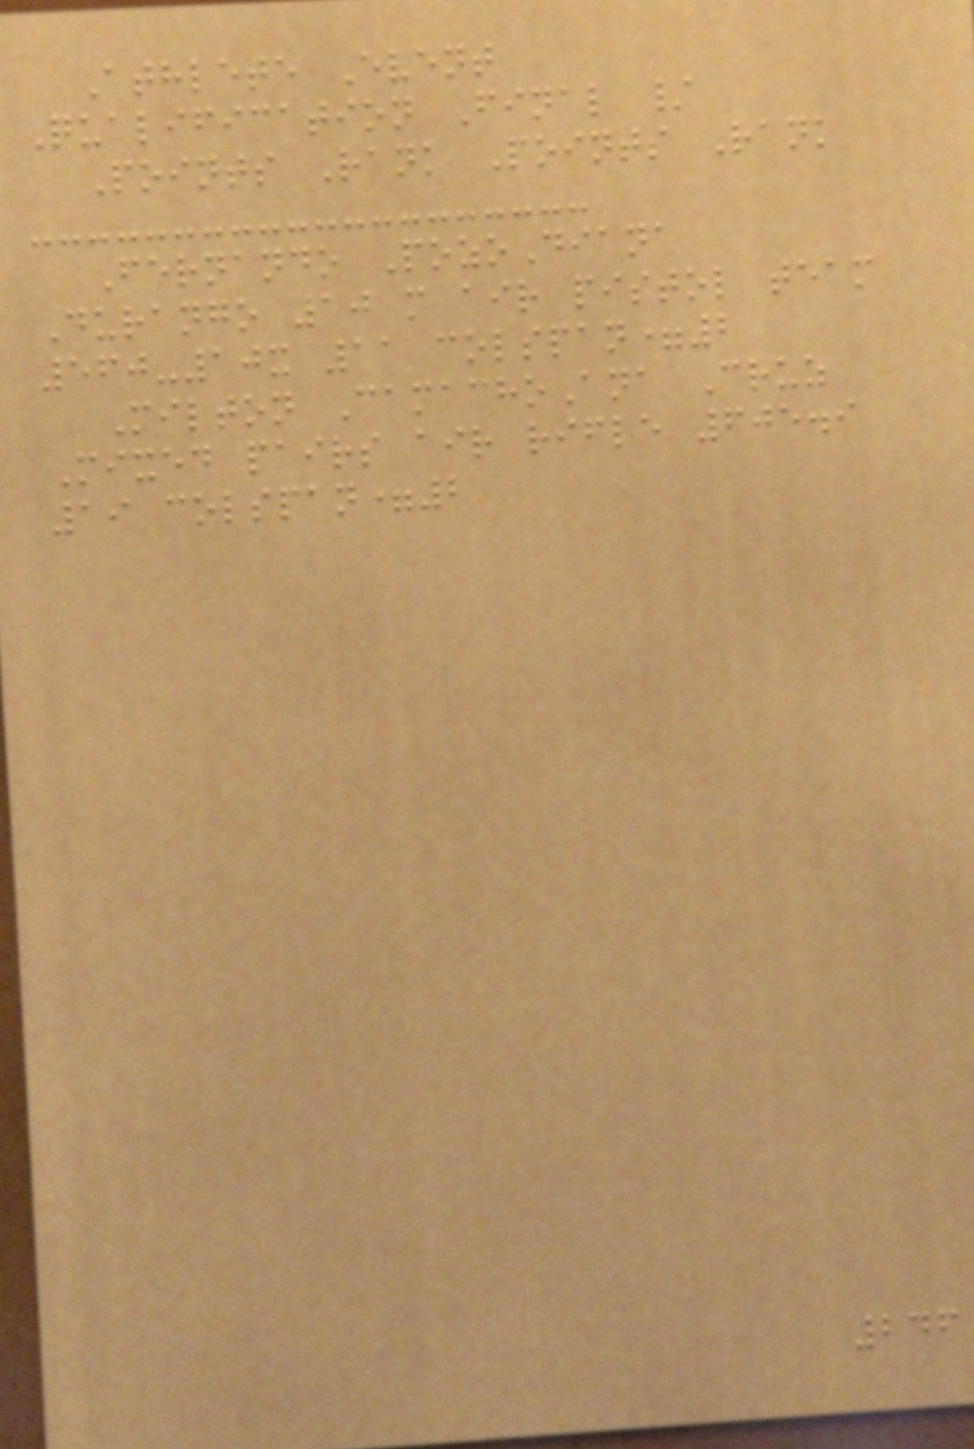Athlete Event
Qualification Final /
Points Rank Points Rank
Fernando PozoDiana
Durango 10 m air pistol team
560-10x 11 colspan=2
Milton CamachoAna Cruz
Mixed pairs air rifle 605.9
19 colspan=2
246
